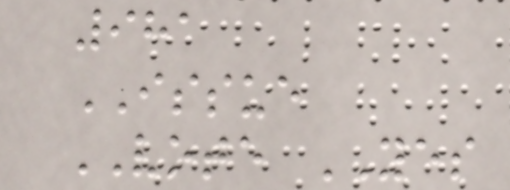981
ISSUE
VOTE YES
